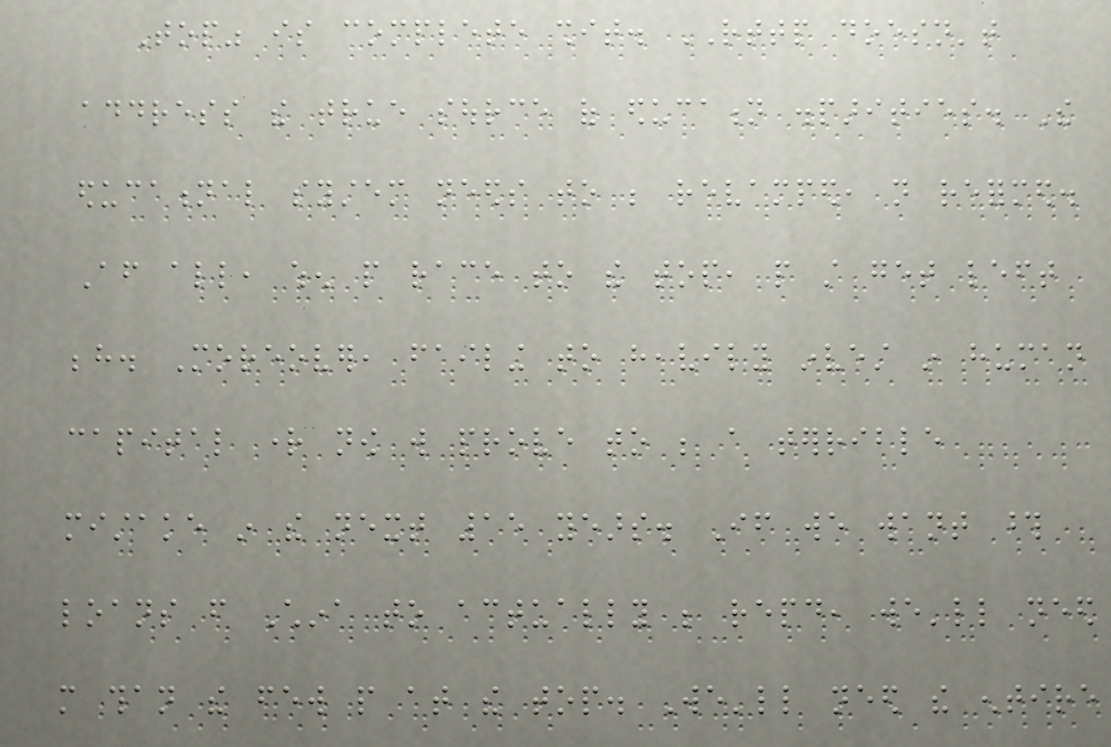Top" is complete shit. RTTP doesn't
address the true source of education disparities. The
educational system needs to be revamped, not reformed.
After all, when people race to the top, people still get left
behind. Moreover, failing to heavily invest in human
capital right now will prove to be a terrible
mistake in the next 15 years. If we want those
loans from China to actually be repaid, we'll need
more than the few people at the top. We'll need the entire
